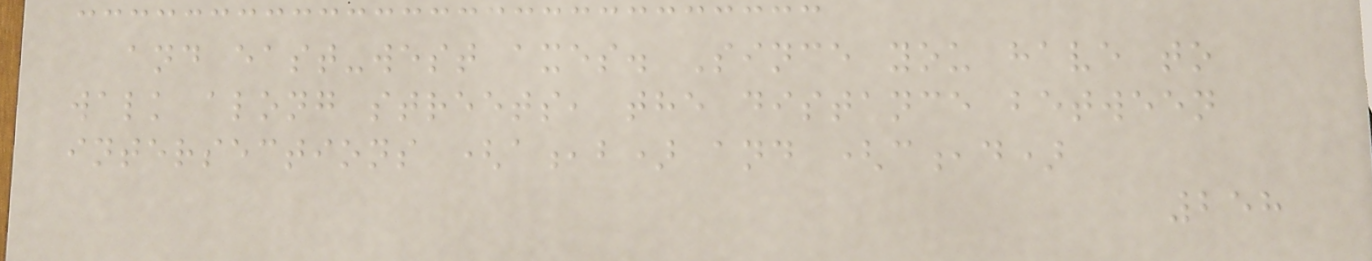and east-west axes. Since you have to
walk along streets, the distance between
intersections (a,b) and (c,d)
258
